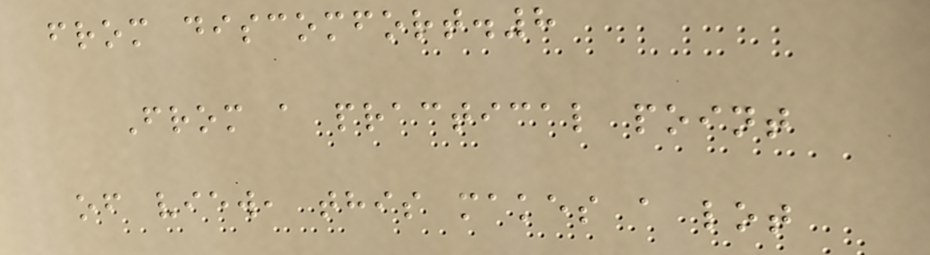from discomfort.8
From a practical point
of view, this makes a lot
